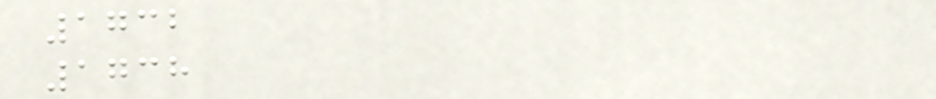1732
1738
